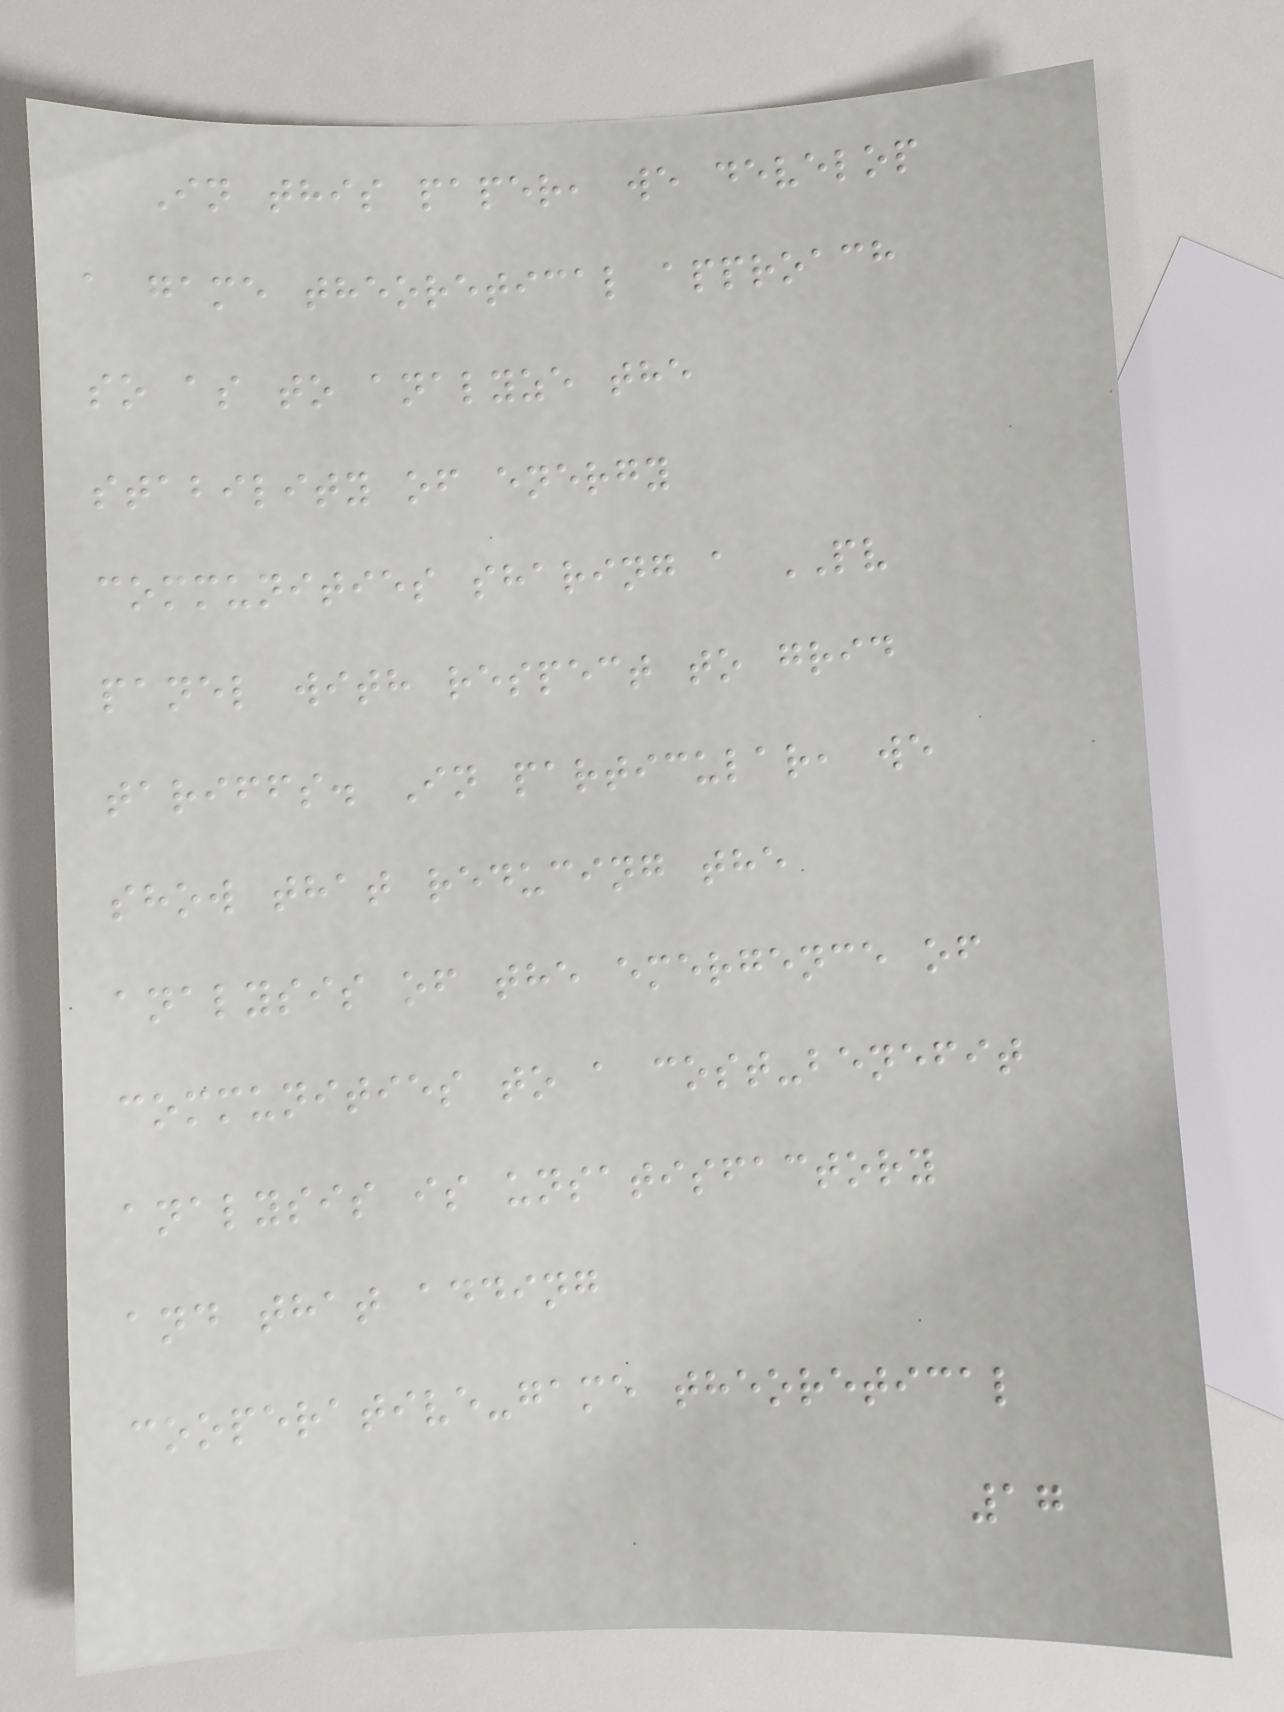In this paper, we develop
a game theoretical approach
so as to analyze the
stability of energy
communities sharing a PV
panel with respect to grid
tariffs. In particular, we
show that reducing the
analysis of the emergence of
communities to a cost-benefit
analysis is unsatisfactory
and that adding
cooperative-game theoretical
17
